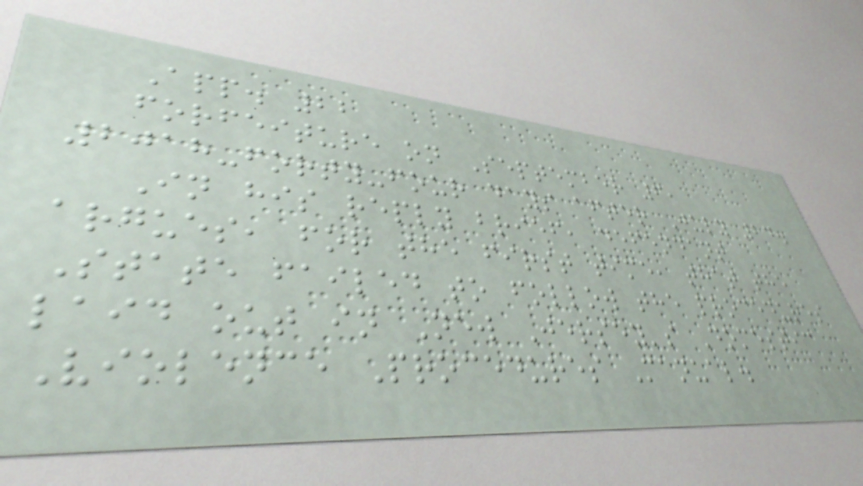App. 22
forfeiture on September 6,
2018-forty-four days after July 24.
In his reply brief, defendant
argues, for the first time, that the
State failed to follow the procedures
laid out in New Jersey's Domestic
Violence Procedures Manual.
